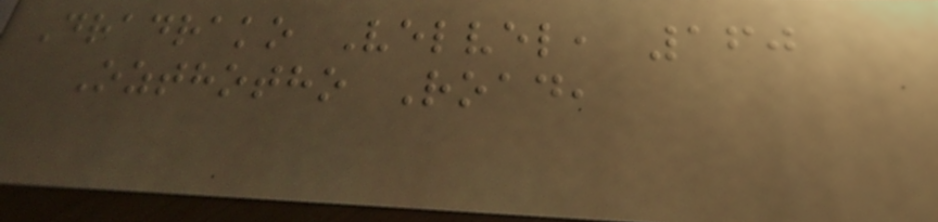Dradrako Velvel, 160
Ozthotho Road,
